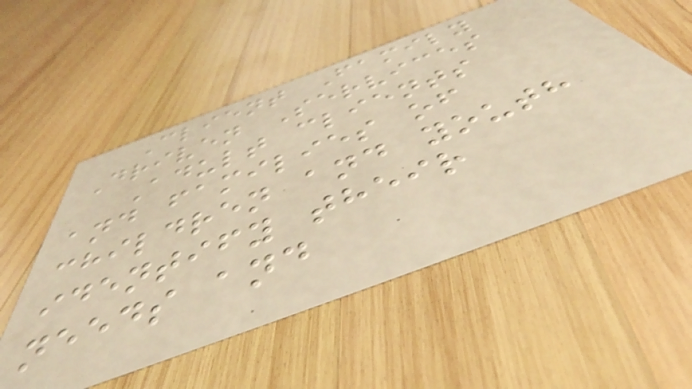Client Family
Driven Services
Adult clients
and families of
children and youth
identify their
needs and
